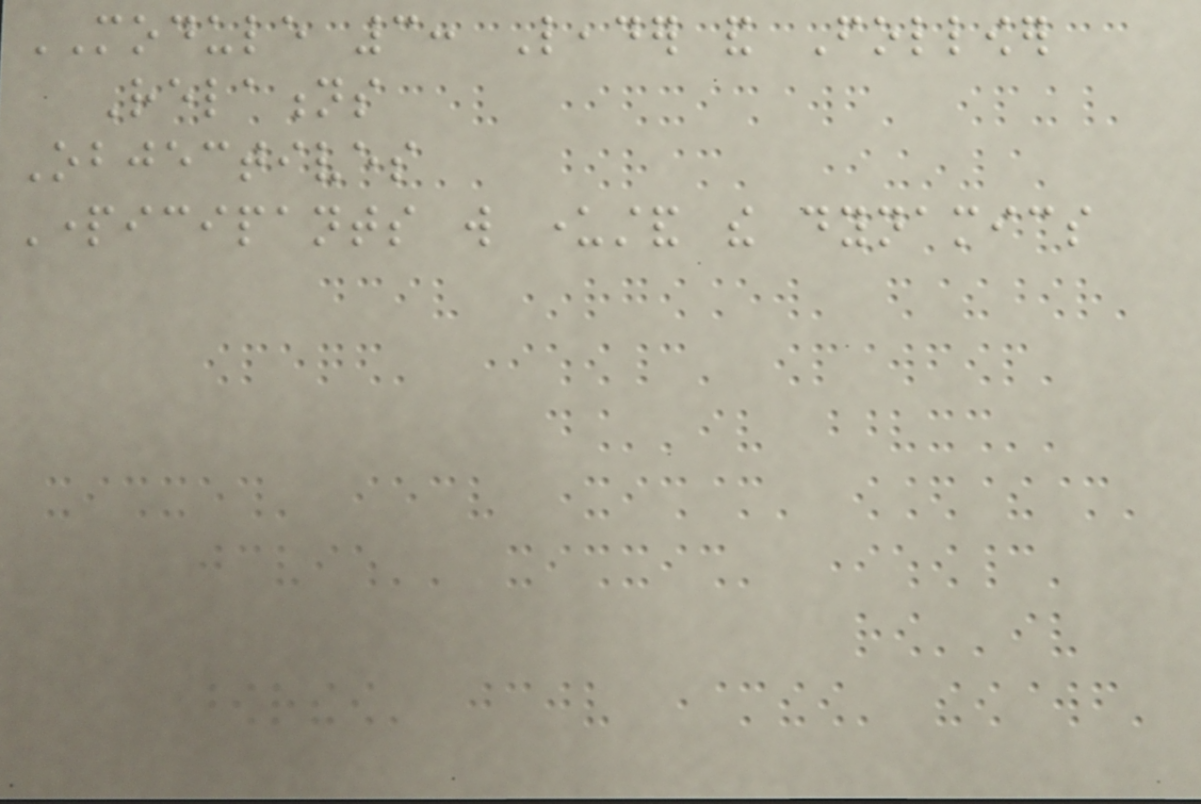MODULE 3: Leader and Follower
Relations
Objectives
Participants will understand the dynamics
